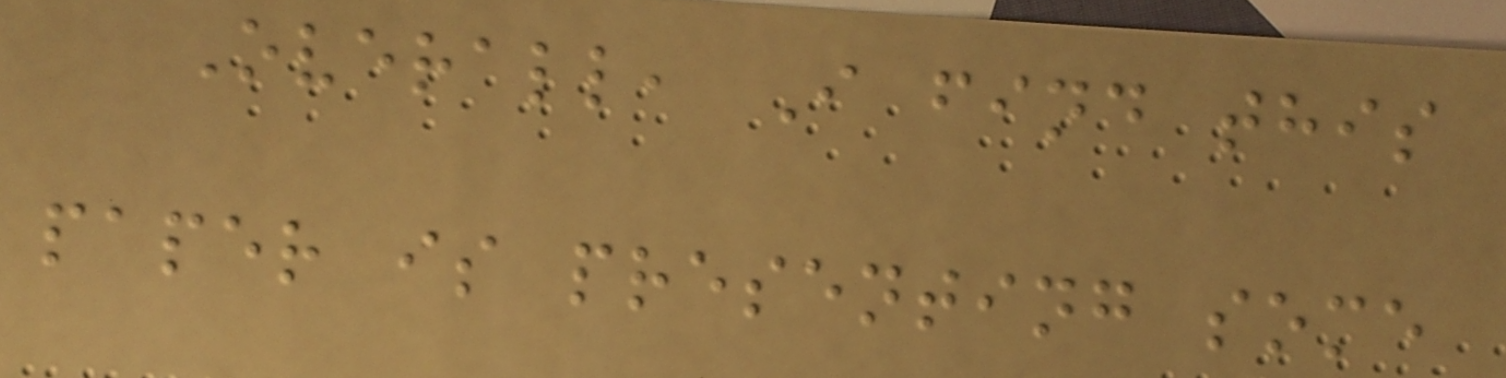Overall, I find this
paper is presenting some
